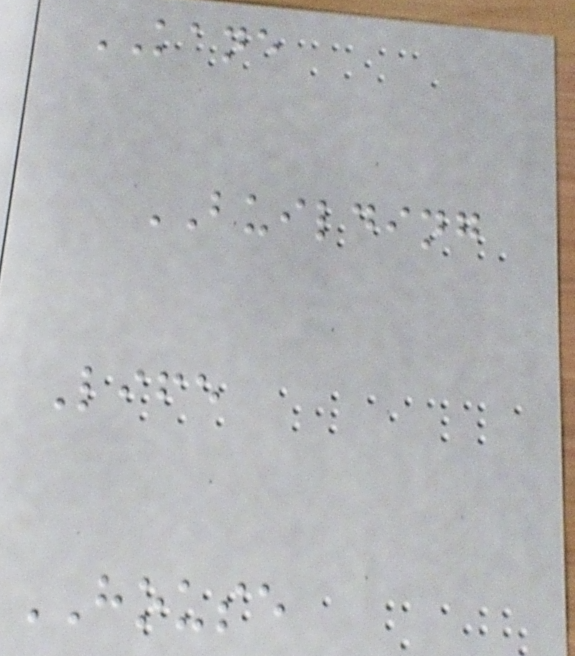KANE
BUILDING
Life
HOUSE
